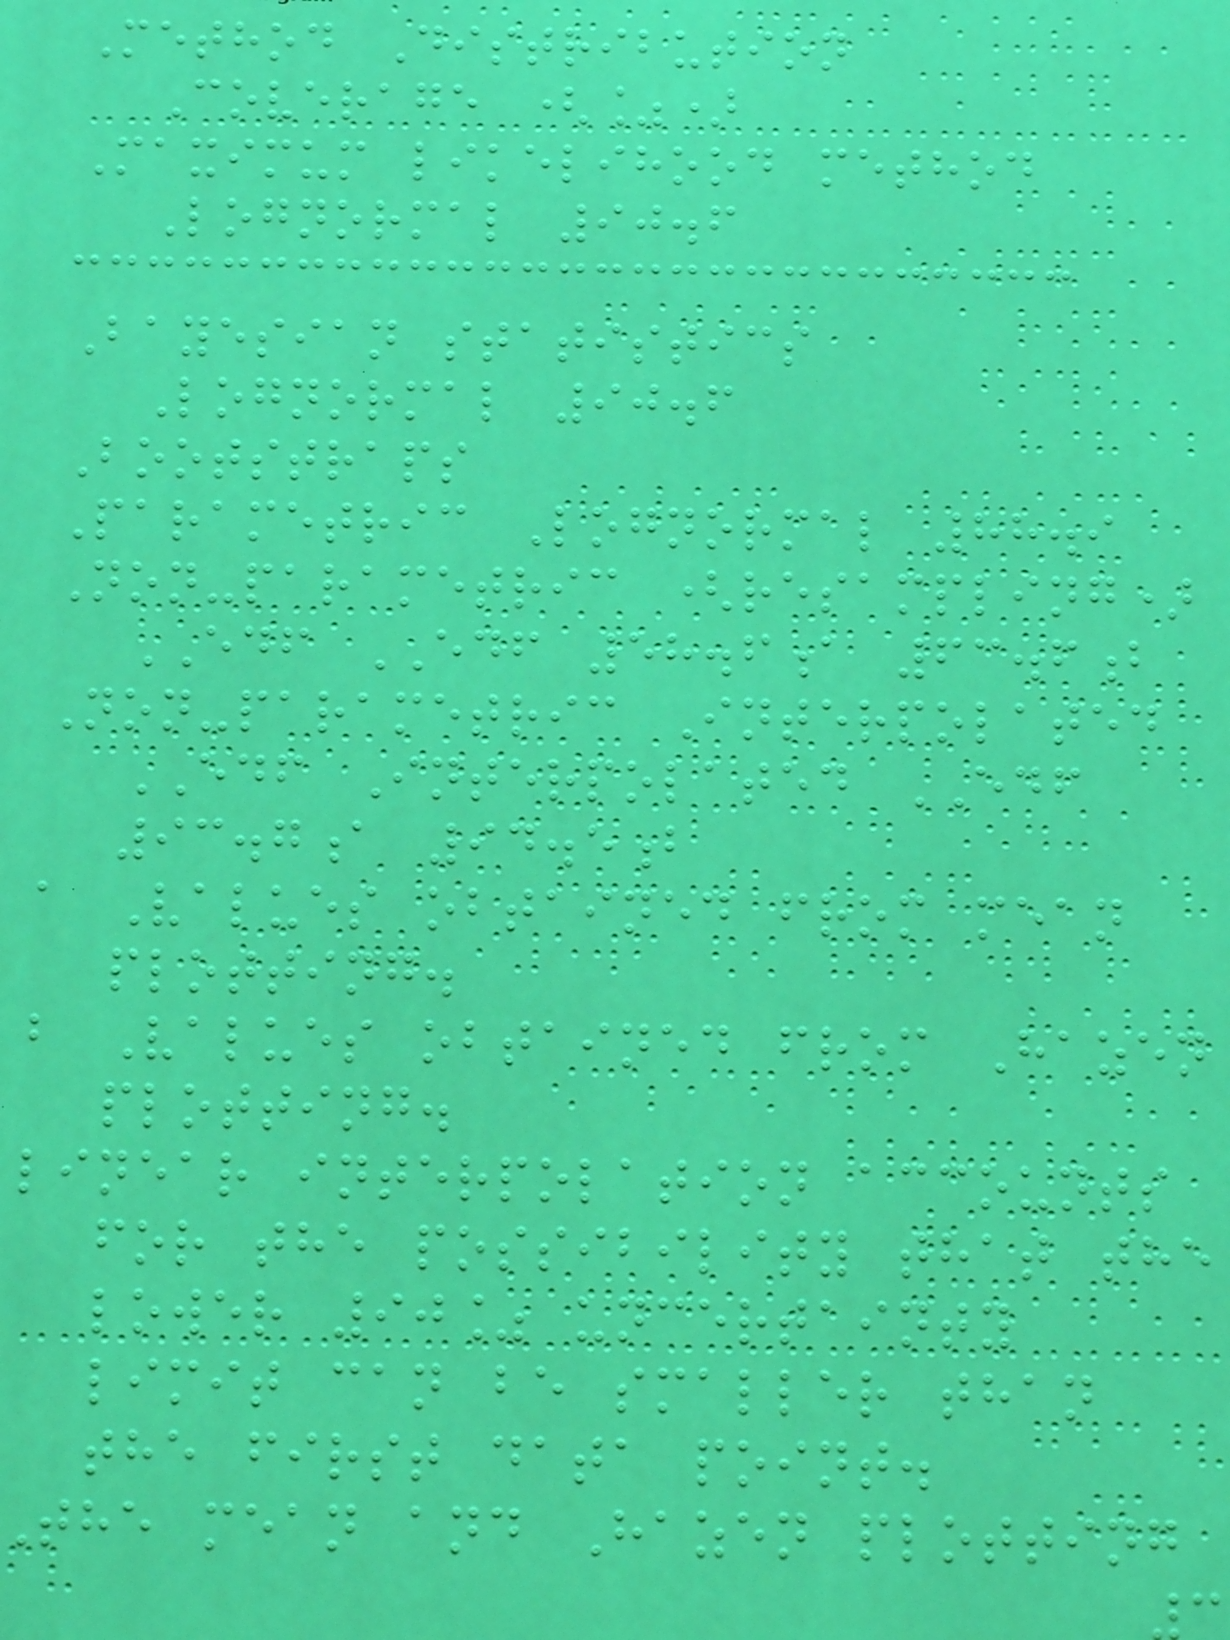Method Distribution
Coverage (%)
Maximum likelihood method
Lognormal 90.6
Bayesian statistics
Lognormal 90.6
Bootstraps
Parametric Lognormal 88.9
Non-parametric (resampling)
EDF EDF 58.6a 63.6b
Non-parametric Interpolated
EDF Interpolated EDF
93.7a 94.5b
a Values obtained from mean
plotting.
b Values obtained from Hazen
plotting.
linear interpolation accounts
for the possibility that the
lower 90% uncertainty
limit can be smaller than
the first data point.
the mean and Hazen plotting
